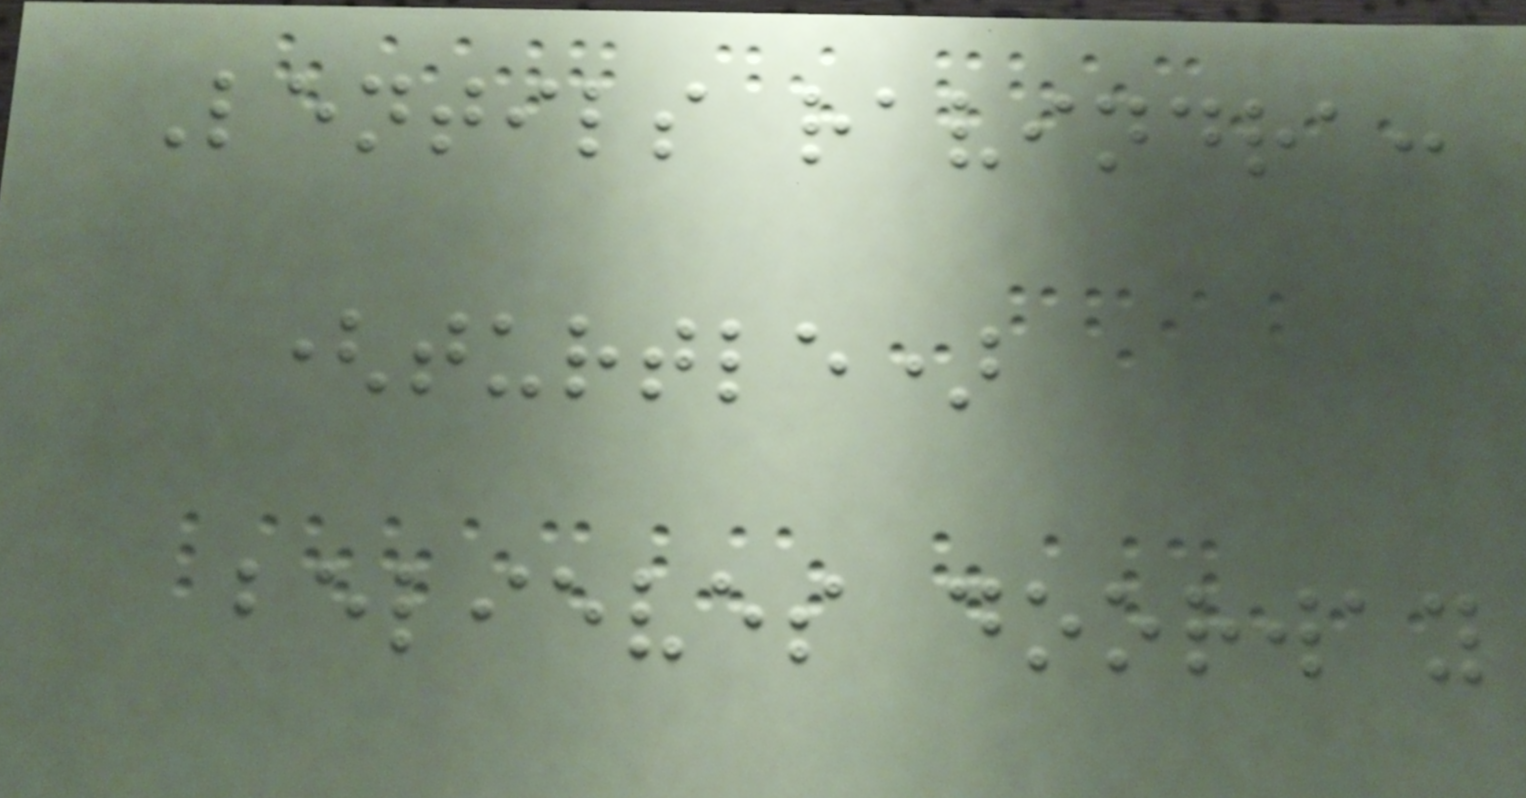Lentils ravindra:
(turtle)
believes doorway
